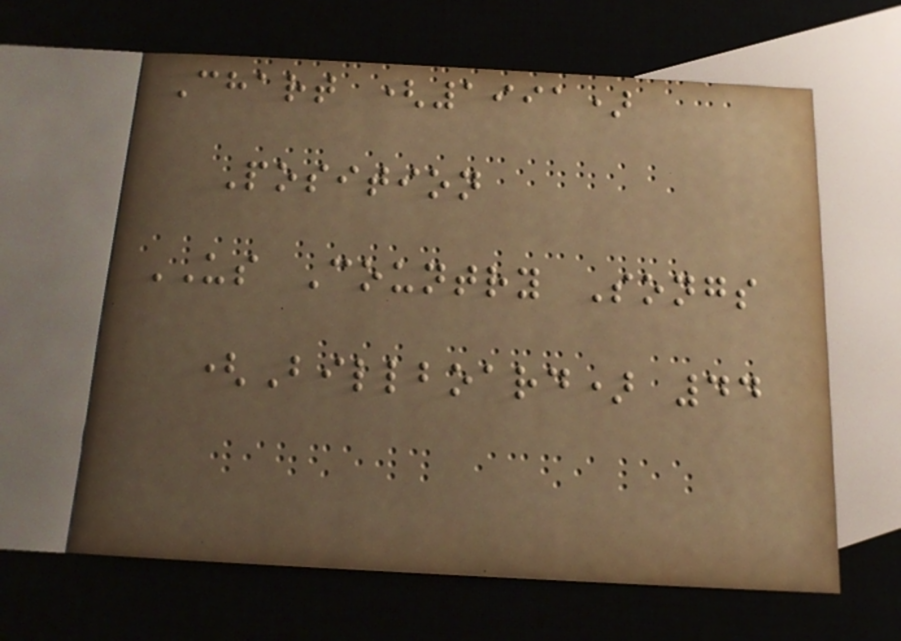Chart (1991)
Position
US Country Songs
(Billboard) 44
